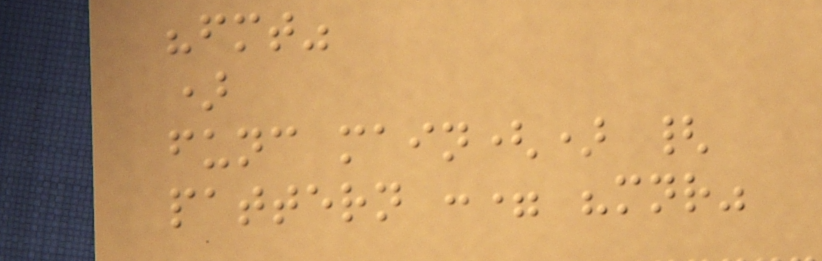"fmt"
)
func main() {
pattern := "mnr"
